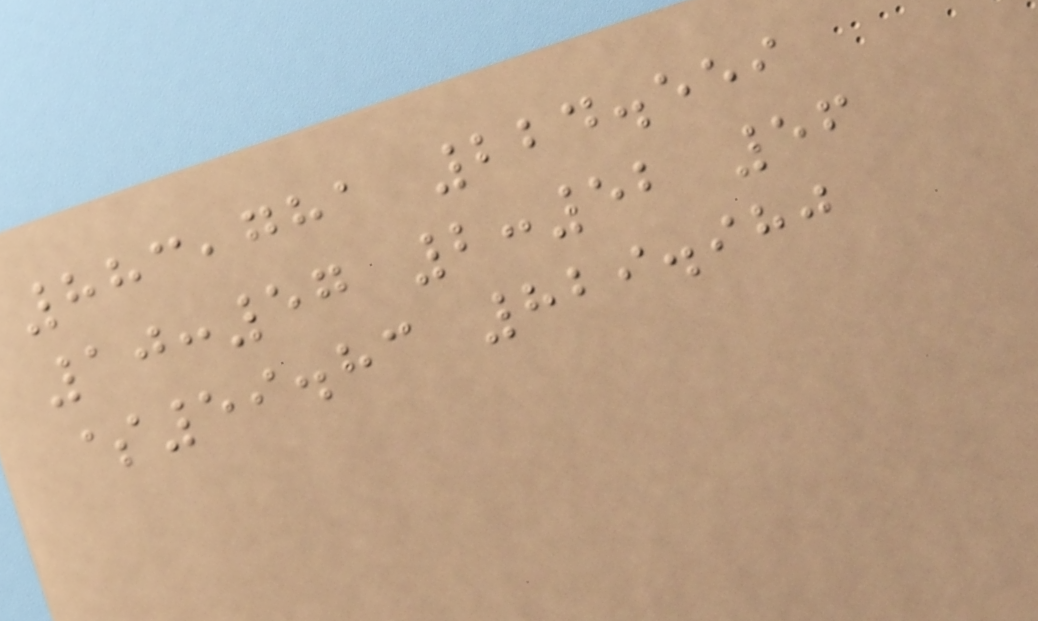883,781 224.559
10:57 2:52 56
$59.83 829.980
